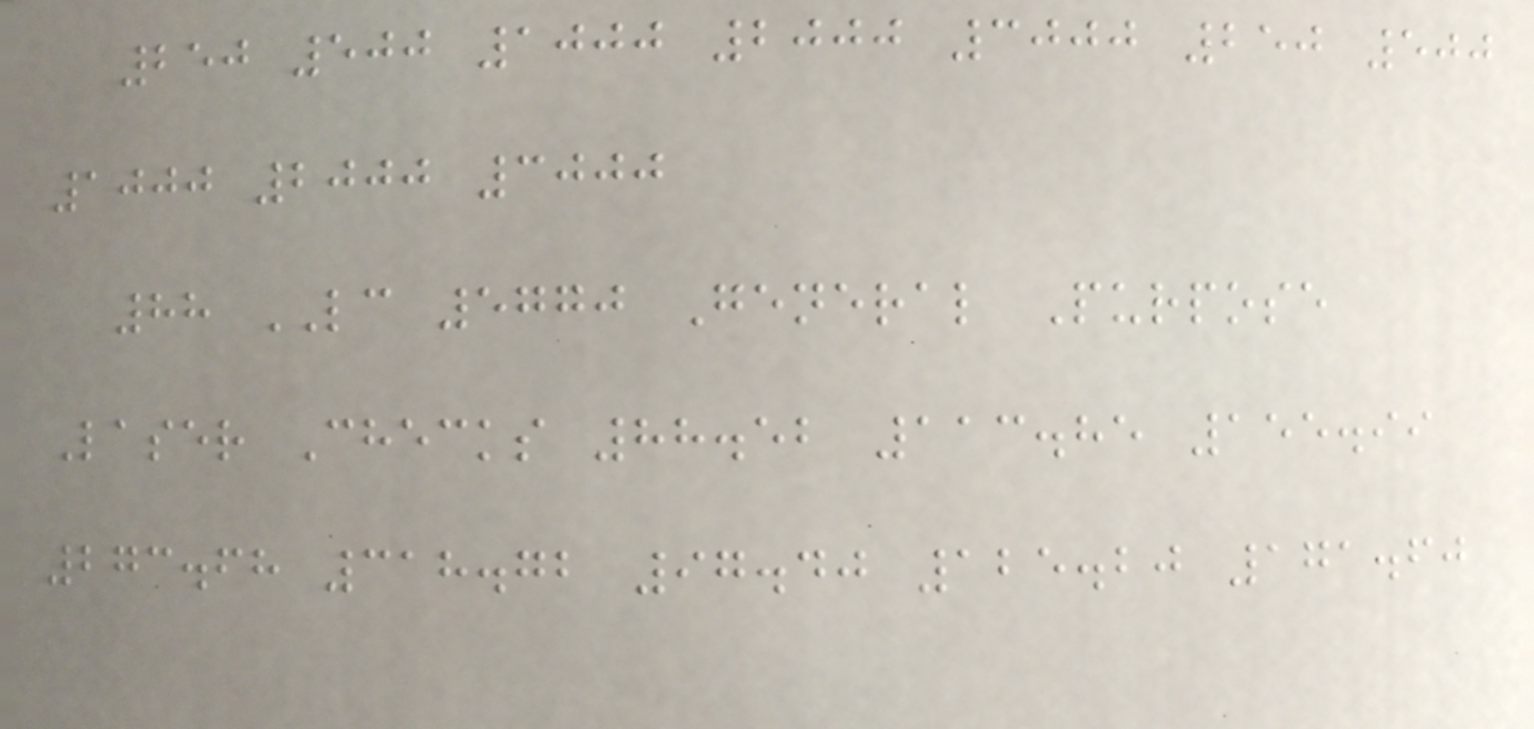250 500 1000 2000 3000 250 500
1000 2000 3000
88 LC 5770 General Purpose
Laser Checks 88.52 113.85 155.99
273.68 318.72 97.40 125.20 171.60
